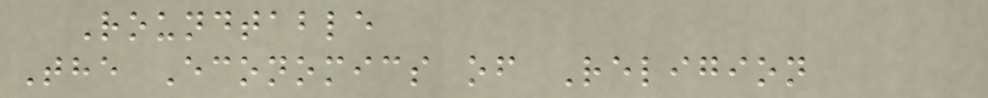Roundtable
The Economics of Religion
